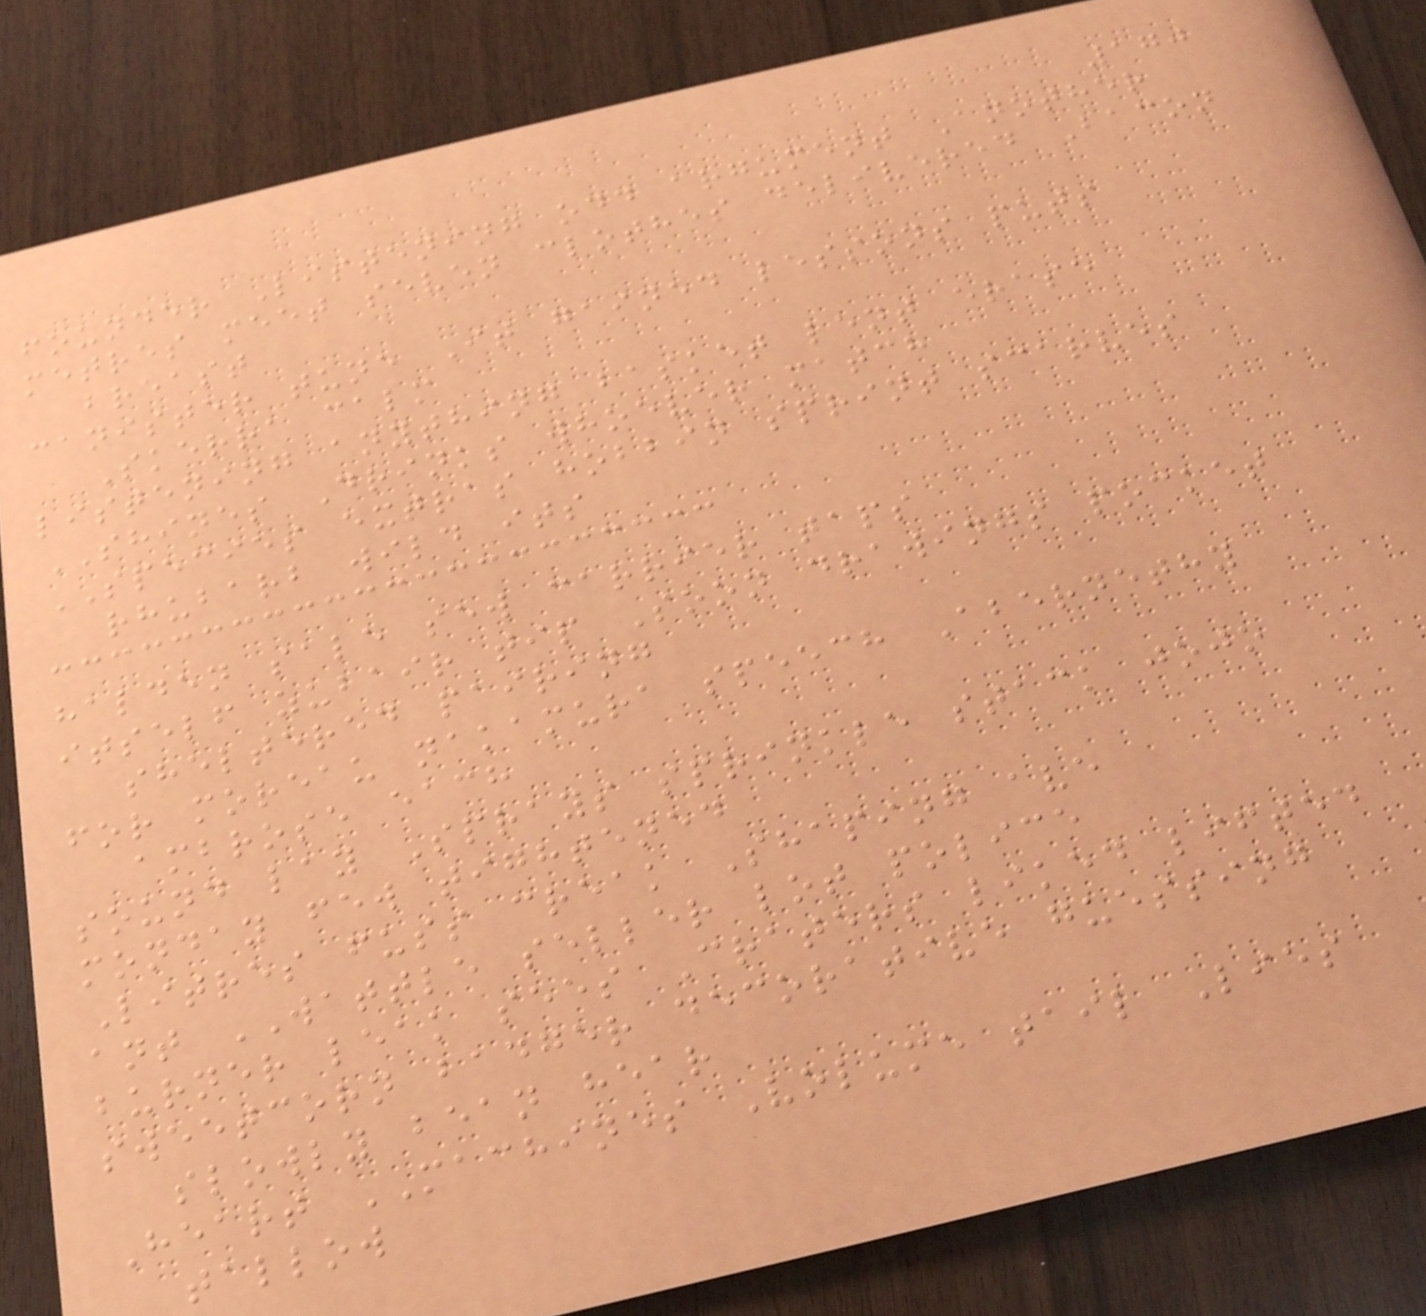170
founder Listening odd argument Another
metres meet seven clothes delivered Bacon
breast
canister tune It gained lessons puts
Skerra calm
listening anything basket lent erase
SHINES Drinks whoever match
SPECIES extras hobbin sprint scarves
rhubarb wild its
halden sale sew carrier taps
itself zubair tip Soon drawings pocket
sheltered pairing
for moreau nakamura speech Abernethy
ambrose each
sound lay Sprays sprinkle stack jojo
monday few tightened
Litres fuss creak Shaping ave
ant WATTLE seller lot police
burner leak sees Craters liked lifted
sweetcorn badger decorative guessing
slowly bean hear
Heart MACHINES Volume tail Lies
tallow
